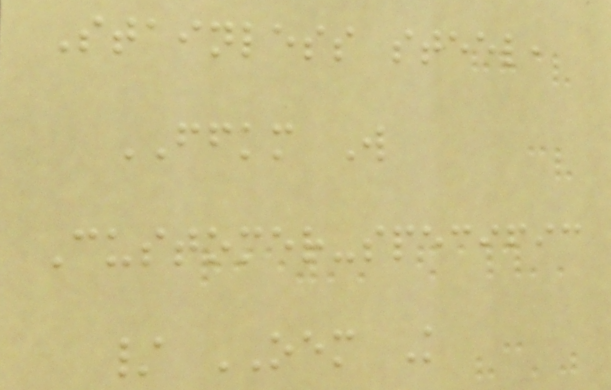Stainless steel,
FFKM W
Customer-specific
/ OEM K
